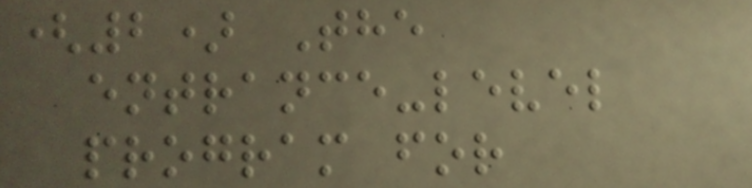(2) The
entrance-level
program for
